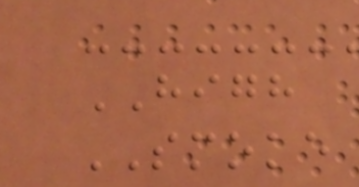HIGH
SMOKE
